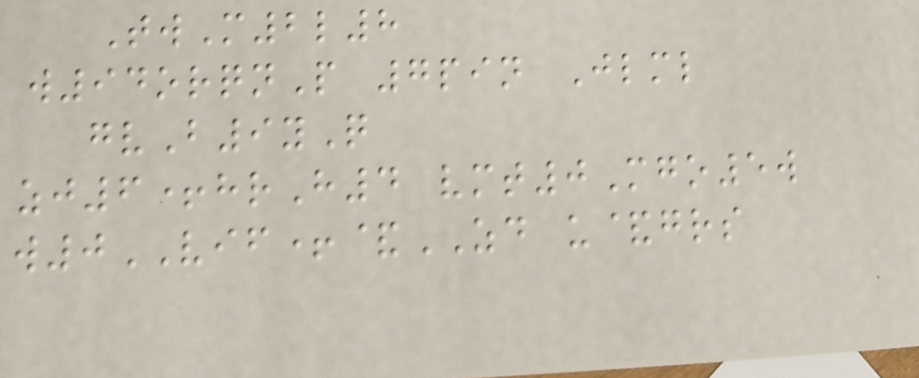TwM2l8
w94orqnP 7pin Jlml
gvB9yQ
zj6+hrH4 vmt0Mgo5w
w0VIF+&ZD u&grs
